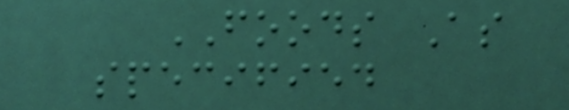FOODS As
specified
